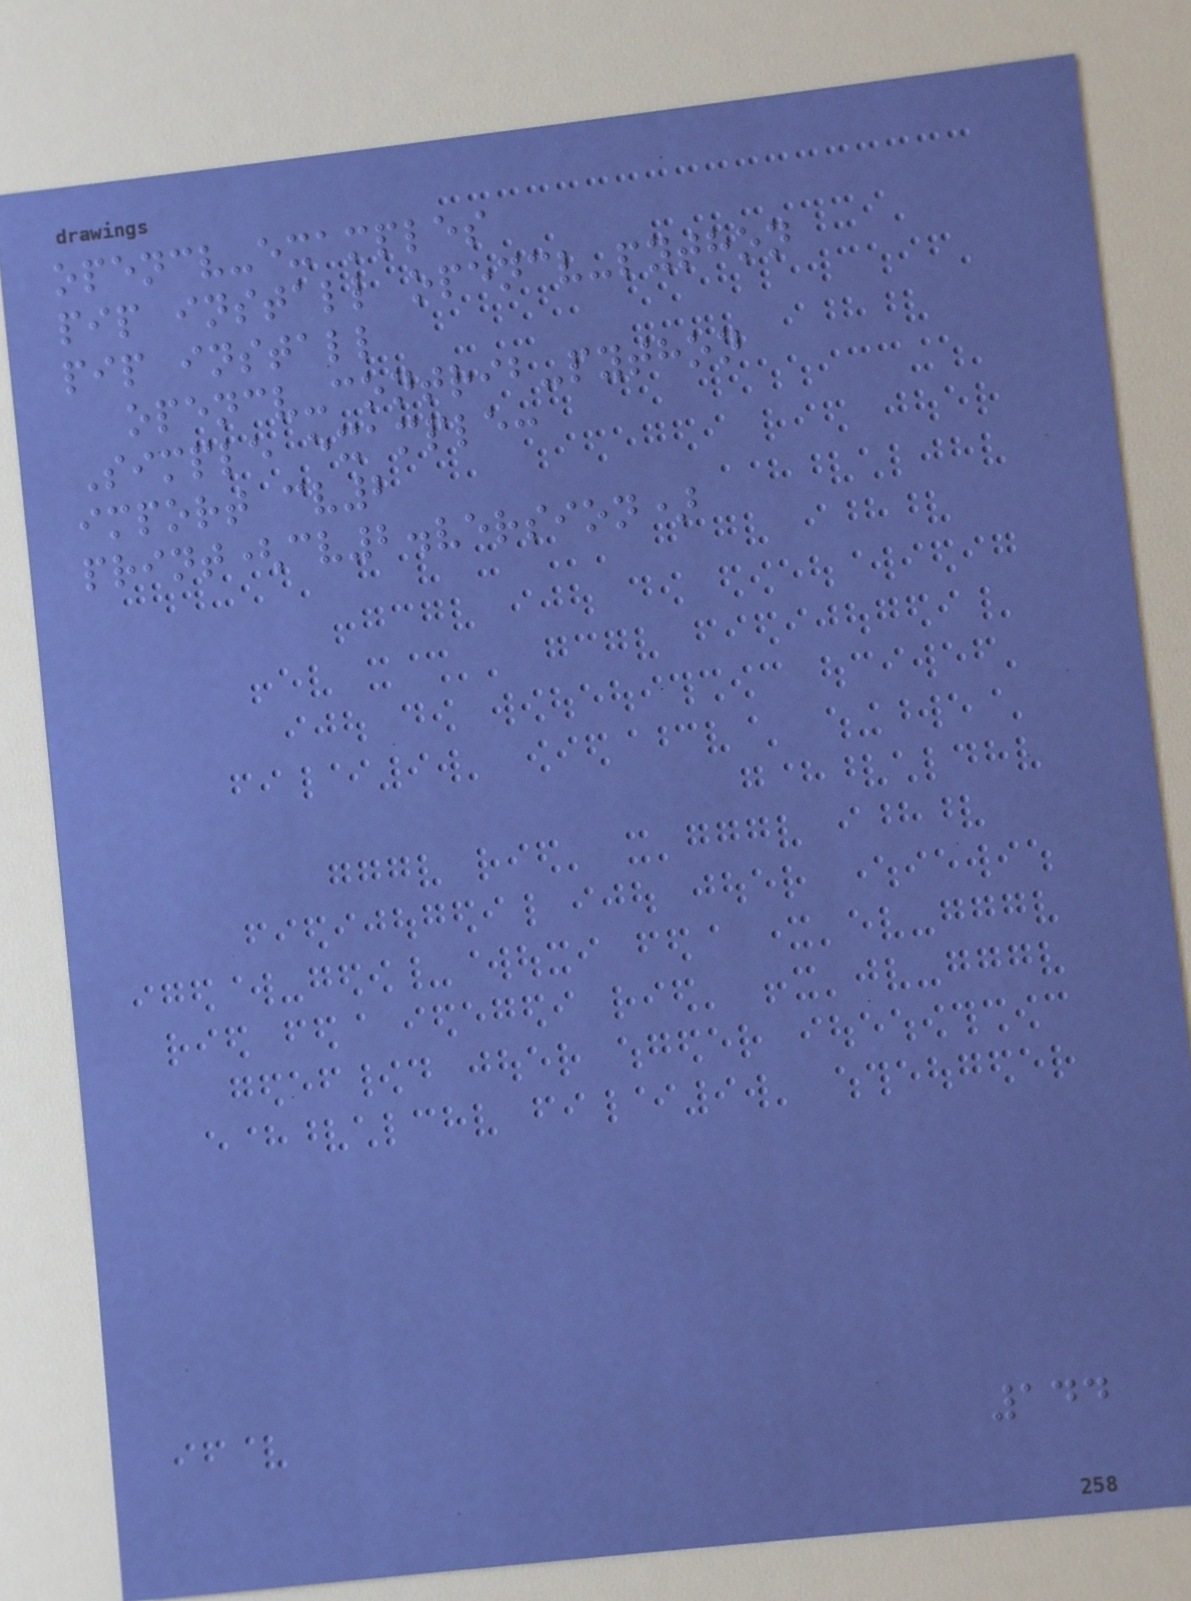opencv-examples
pip install opencv-python
pip install
opencv-contrib-python
Simple example:
import cv2
print(cv2.version)
144
